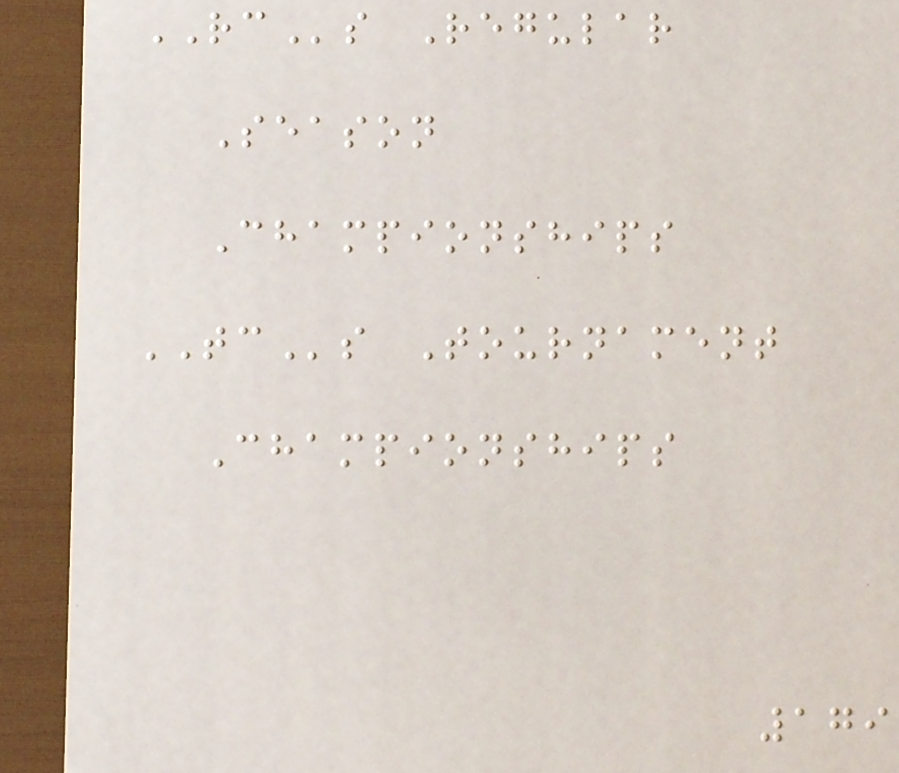RCs Regular
Season
Championships
TCs Tournament
Championships
179
